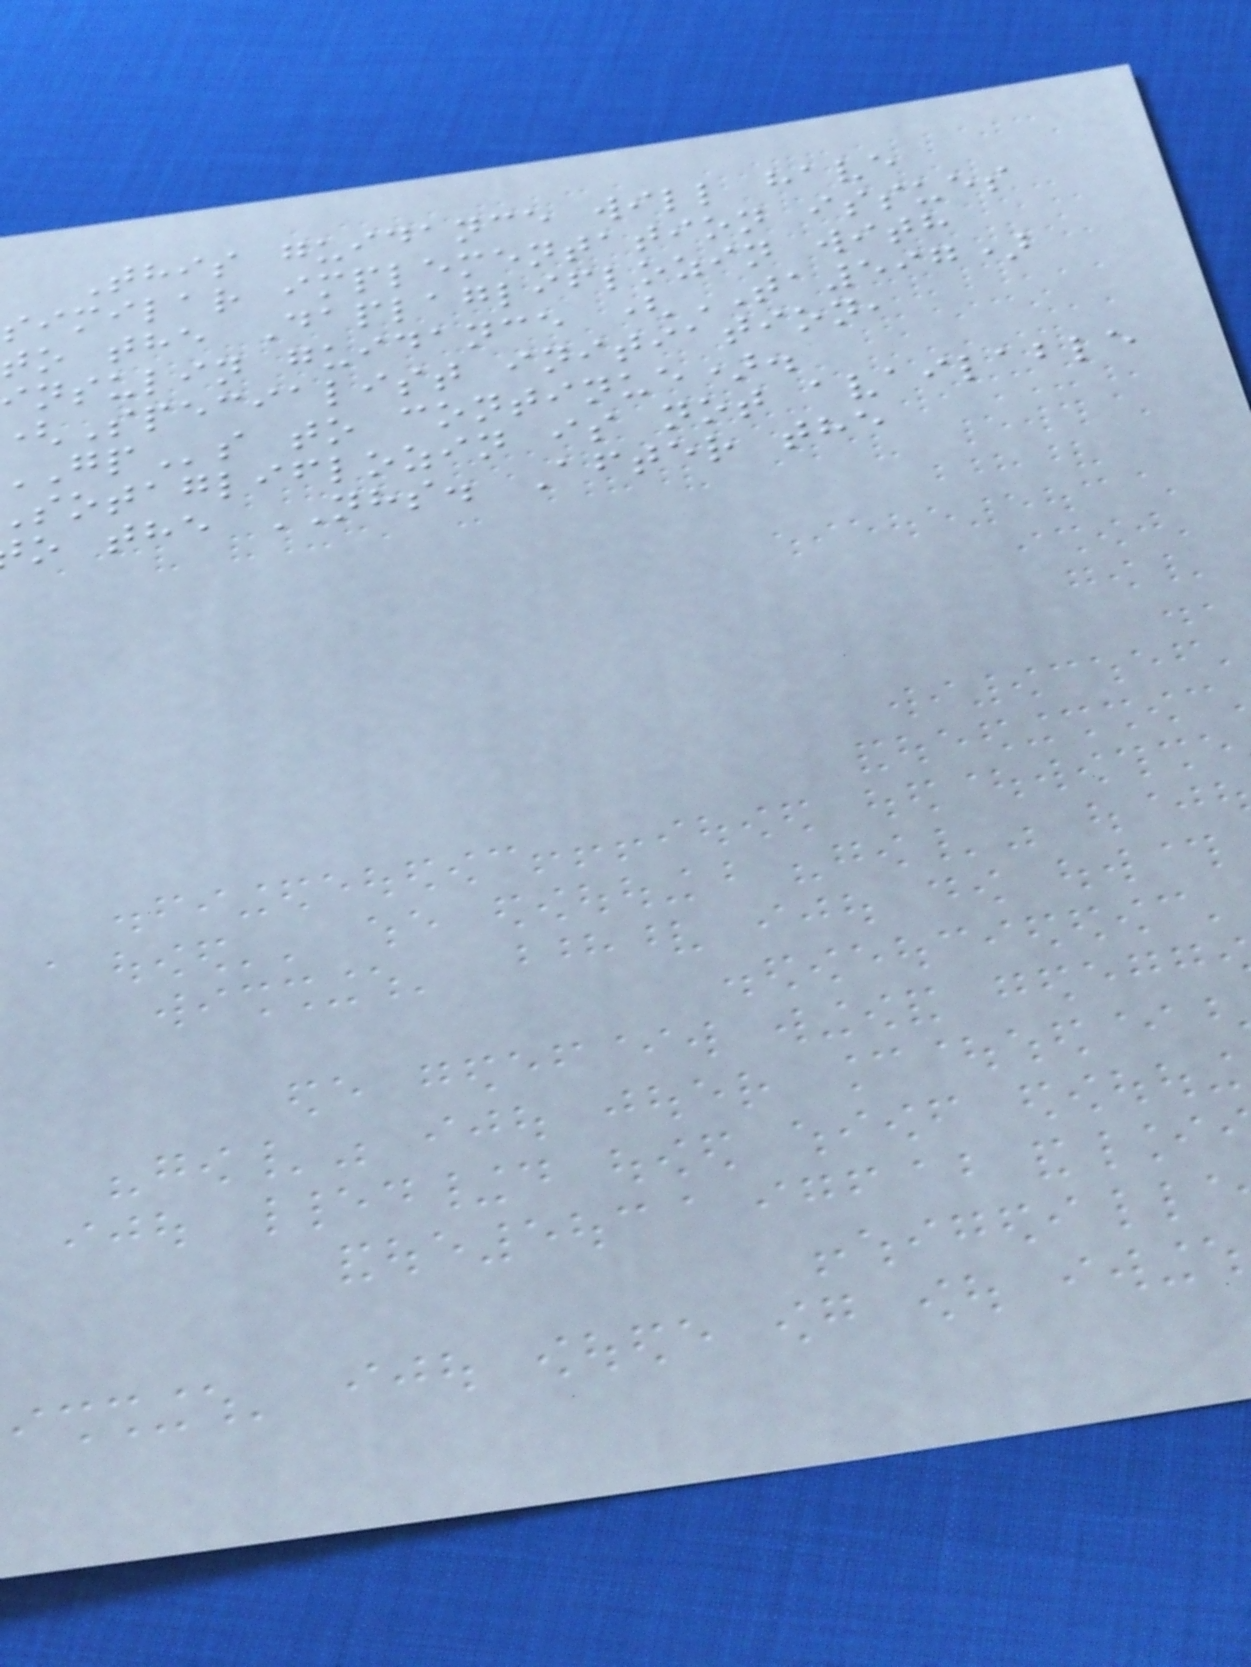This guidance will have
similar implementation issues
to the Daplagliflozin with
nsulin guidance (TA597)
Specialist initiation,
s to continue).
sotagliflozin is not available
o the NHS. After the
